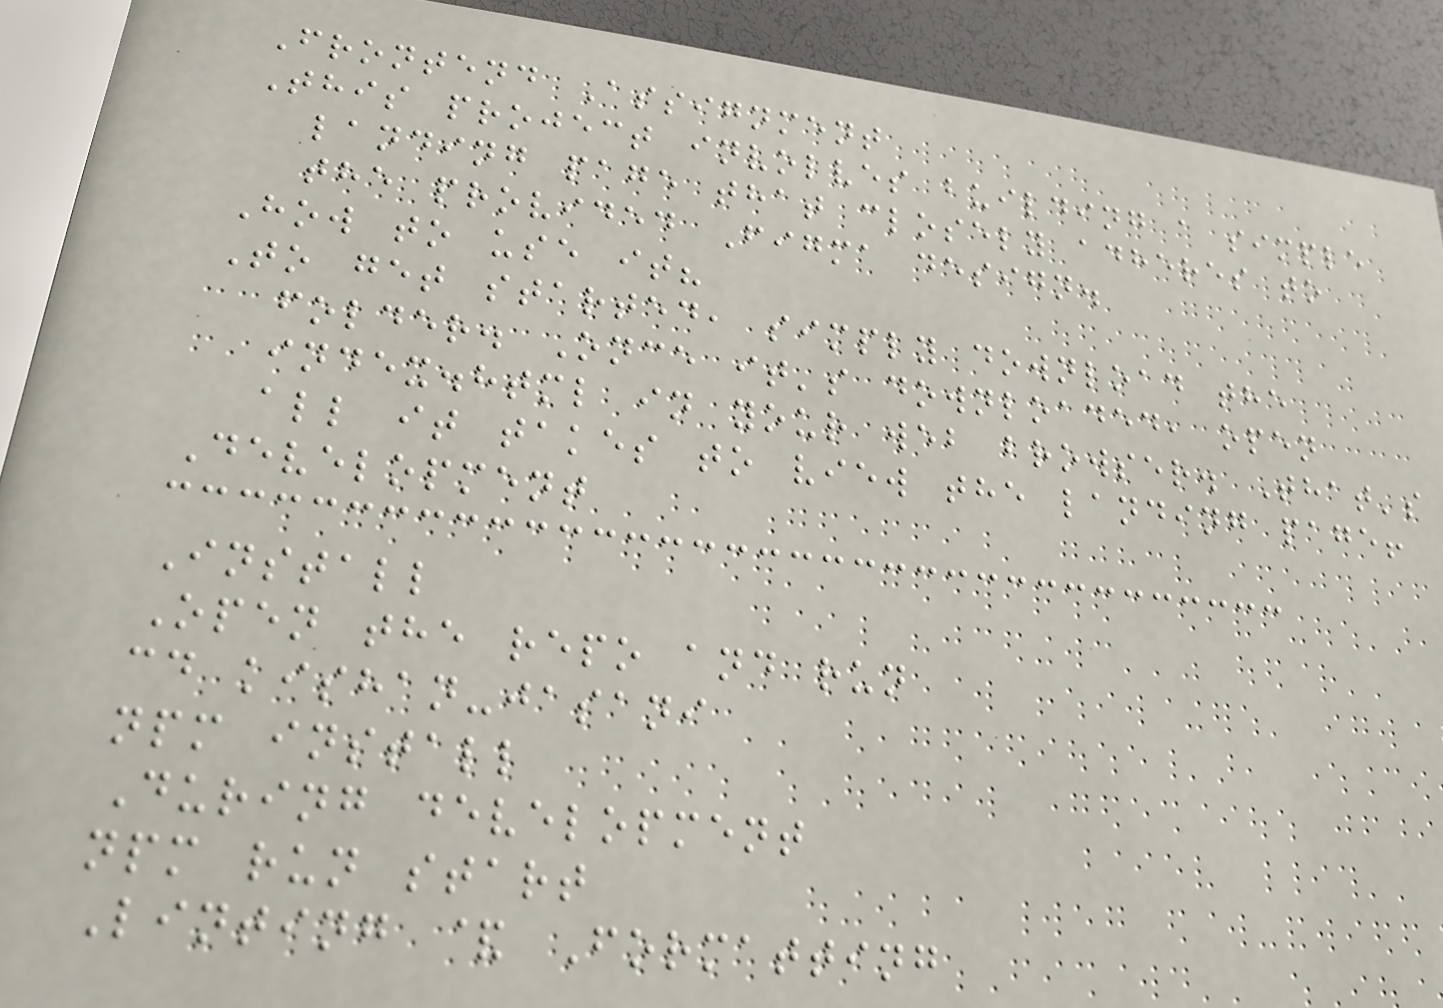Frontend Assignment
This project involves building a simple
landing page that closely adheres to
the provided Figma design.
How to use it?
To get started, simply download the
folder. Once it's downloaded, open
index.html in your web browser. That's
all it takes to view the landing page!
Development
Install
Open the repo and run
cd kishan-jasani
npm install
During development
npm run start
Linting & Formatting
